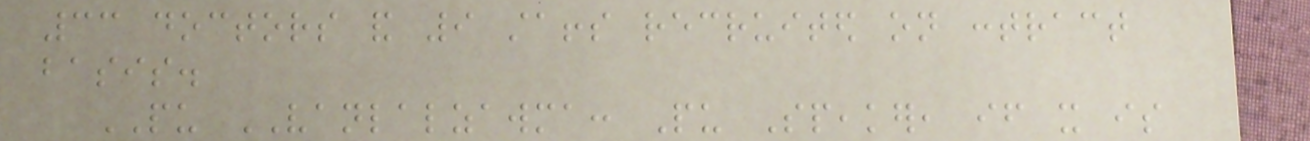33 doctors and 9 staffs recruited on contract
basis.
PU VANLALZAWMA: Pu Speaker, if it is
